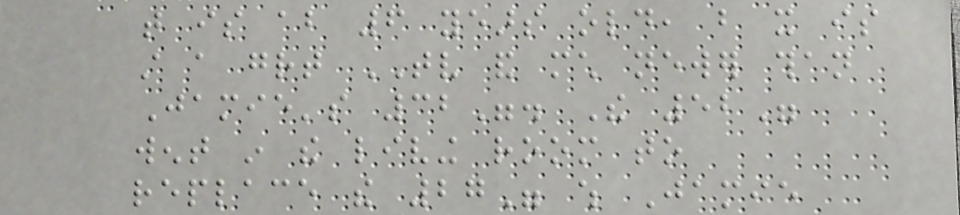that is about 6 years old, but it is
still a great TV and much newer than
Jamie's 32". The 52"
went in the living room to
replace the 27" which Jamie
